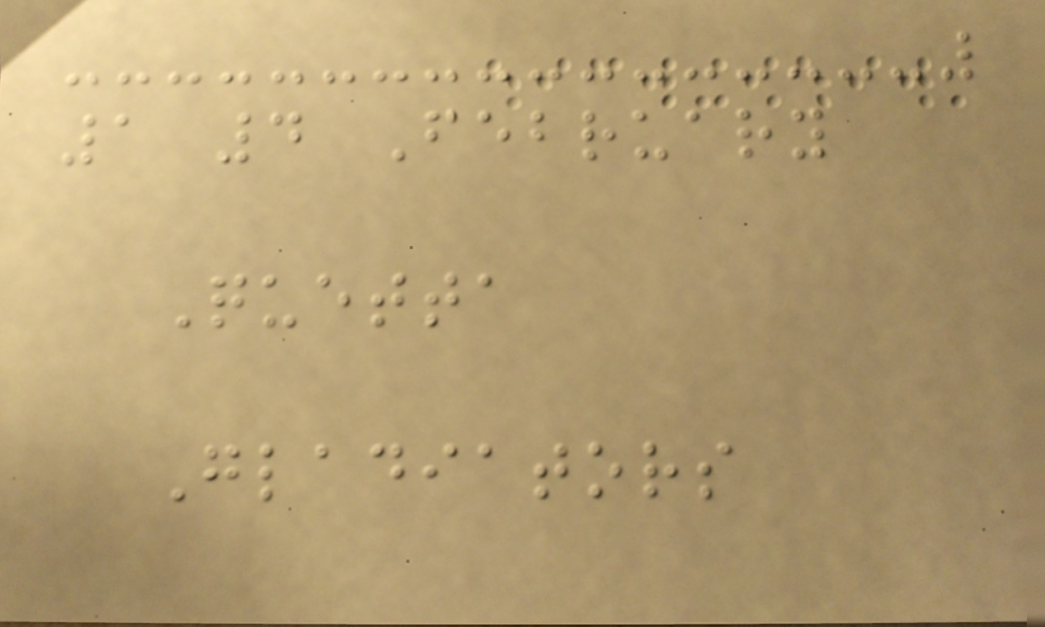1 4 February
Quetta
Gladiators
